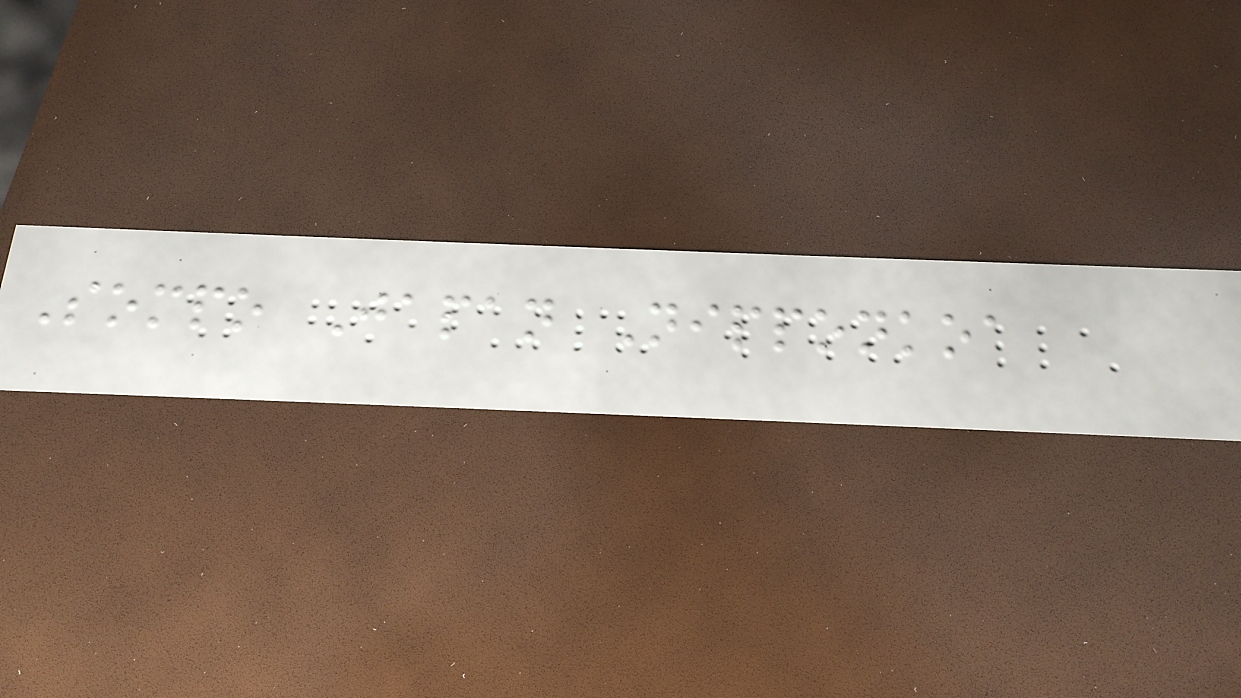Sompo Japan Nipponkoa
